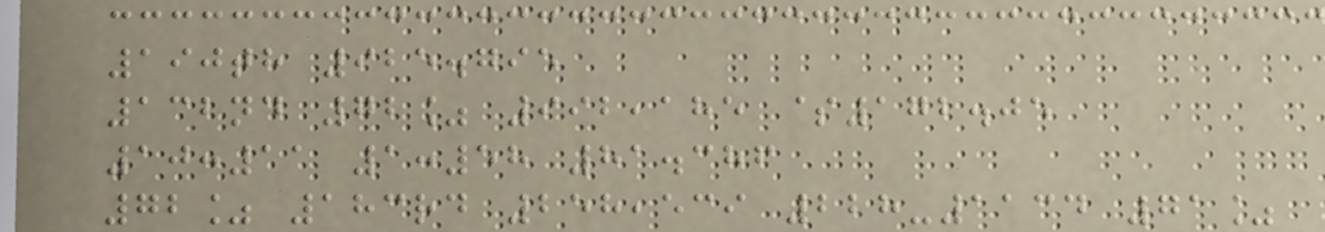190th 925.795
132nd 72% 992,185 $172.05
10:11 1:58 81.386
72% 183rd 258,539 228-1134 71%
